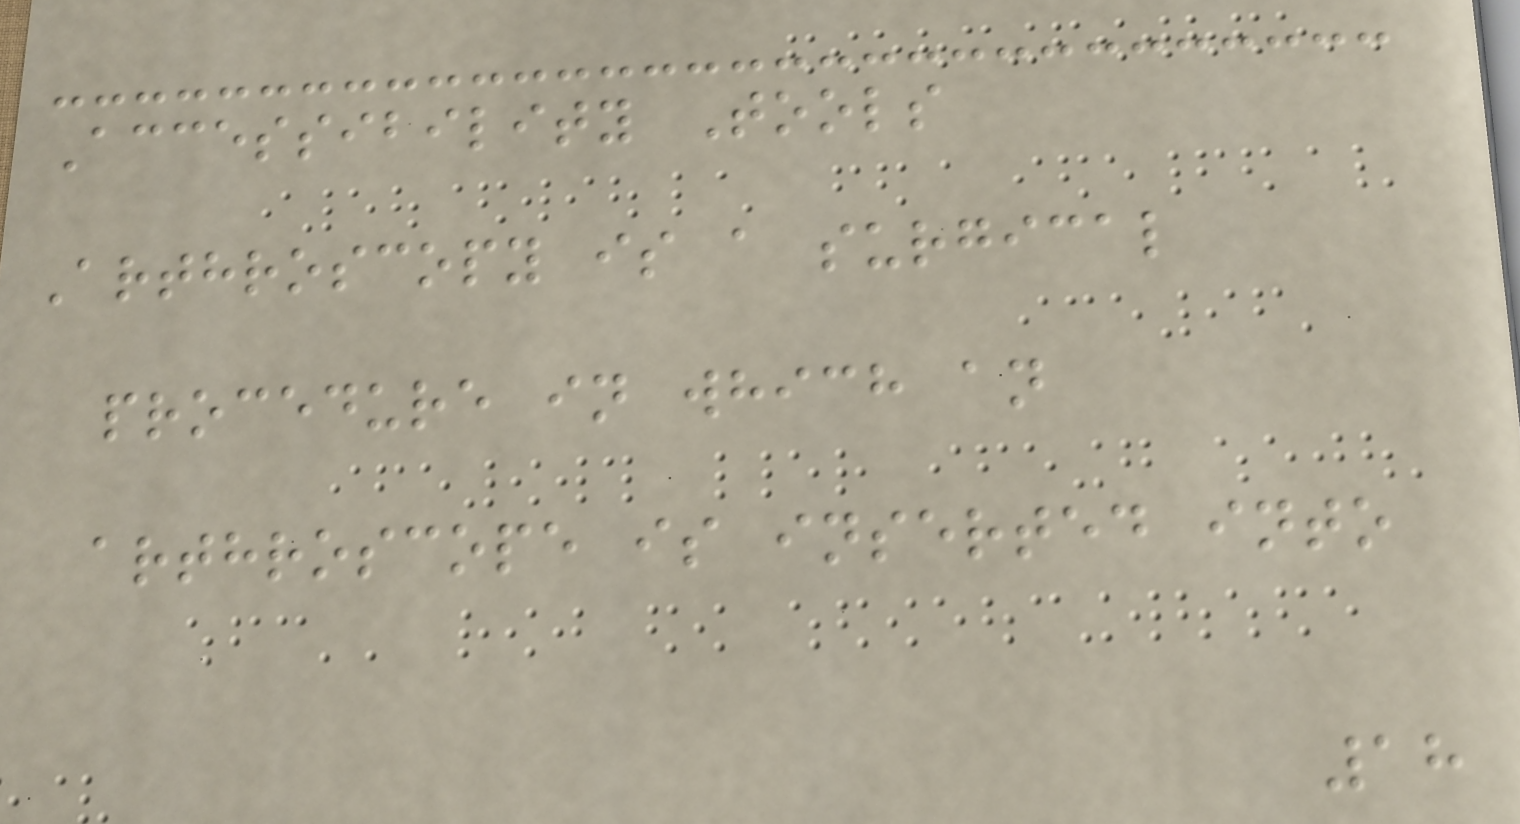Accessibility Tools
Arthroscopy is a surgical
procedure in which an
arthroscope is inserted into
18
